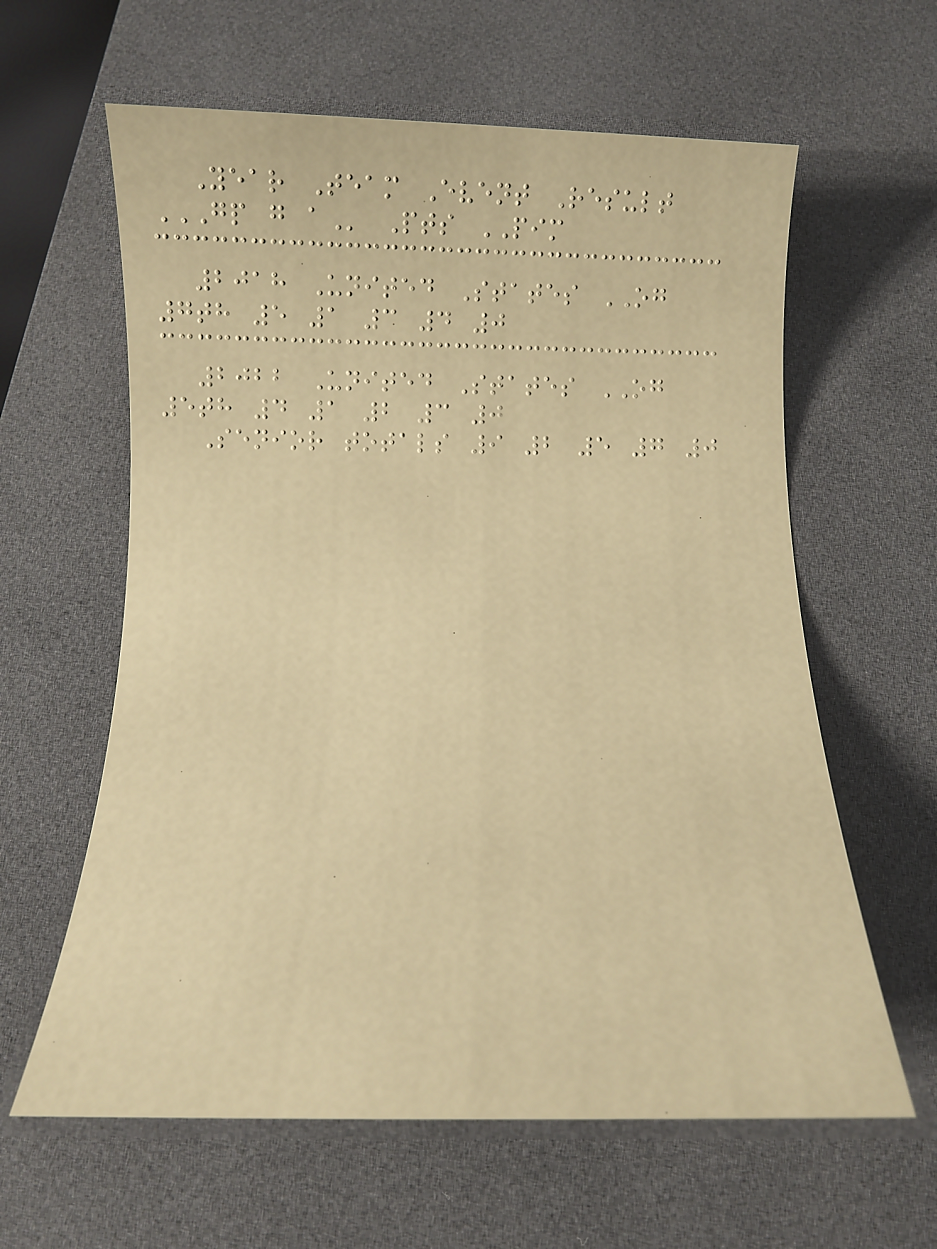Year Team Event Result
GP G A Pts PIM
2018 United States OG
7th 5 1 3 4 0
2022 United States OG
5th 4 1 2 3 0
Senior totals 9 2 5 7 0
